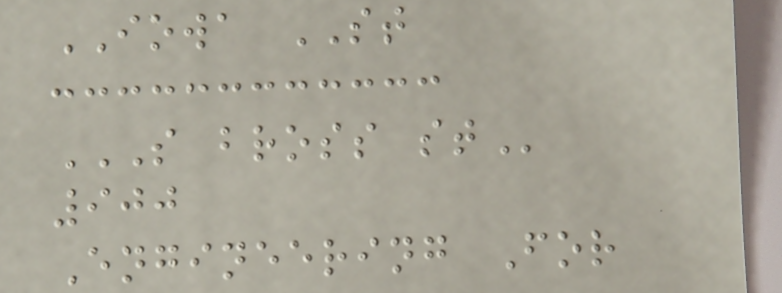IOWA ST
S BROSS ST
900
Engineering For
